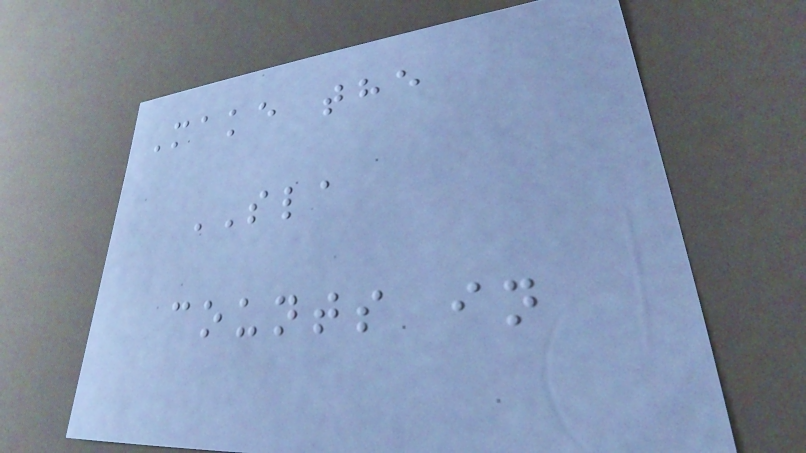Make the
SLA
counts in
